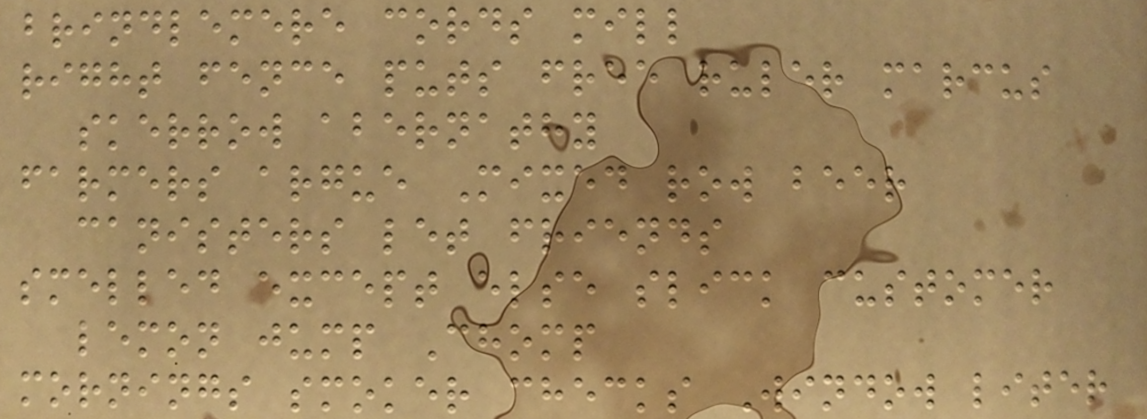brindlemere cords mill
right fence puts free ruler marcus
skerrow abernathy
farmers argue Mixed row beer
canisters let friends
smelled except else slick customer
lemon jump Chomp
mornings smoker checks Window liter
